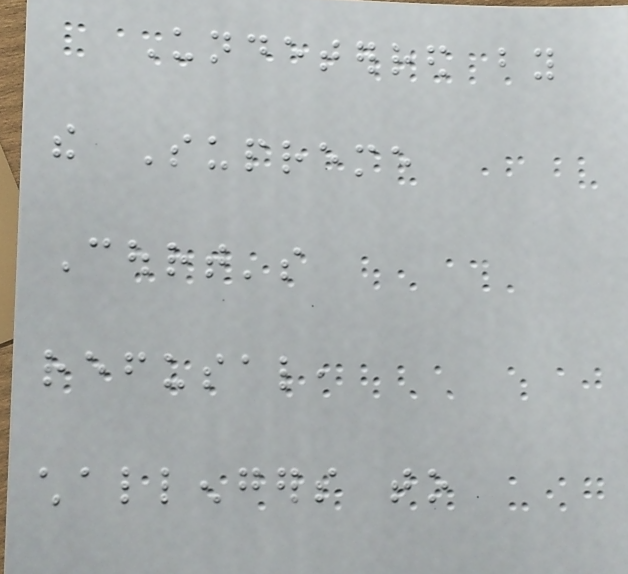Undeterred by
the Supreme
Court's
refusal,
challengers to
